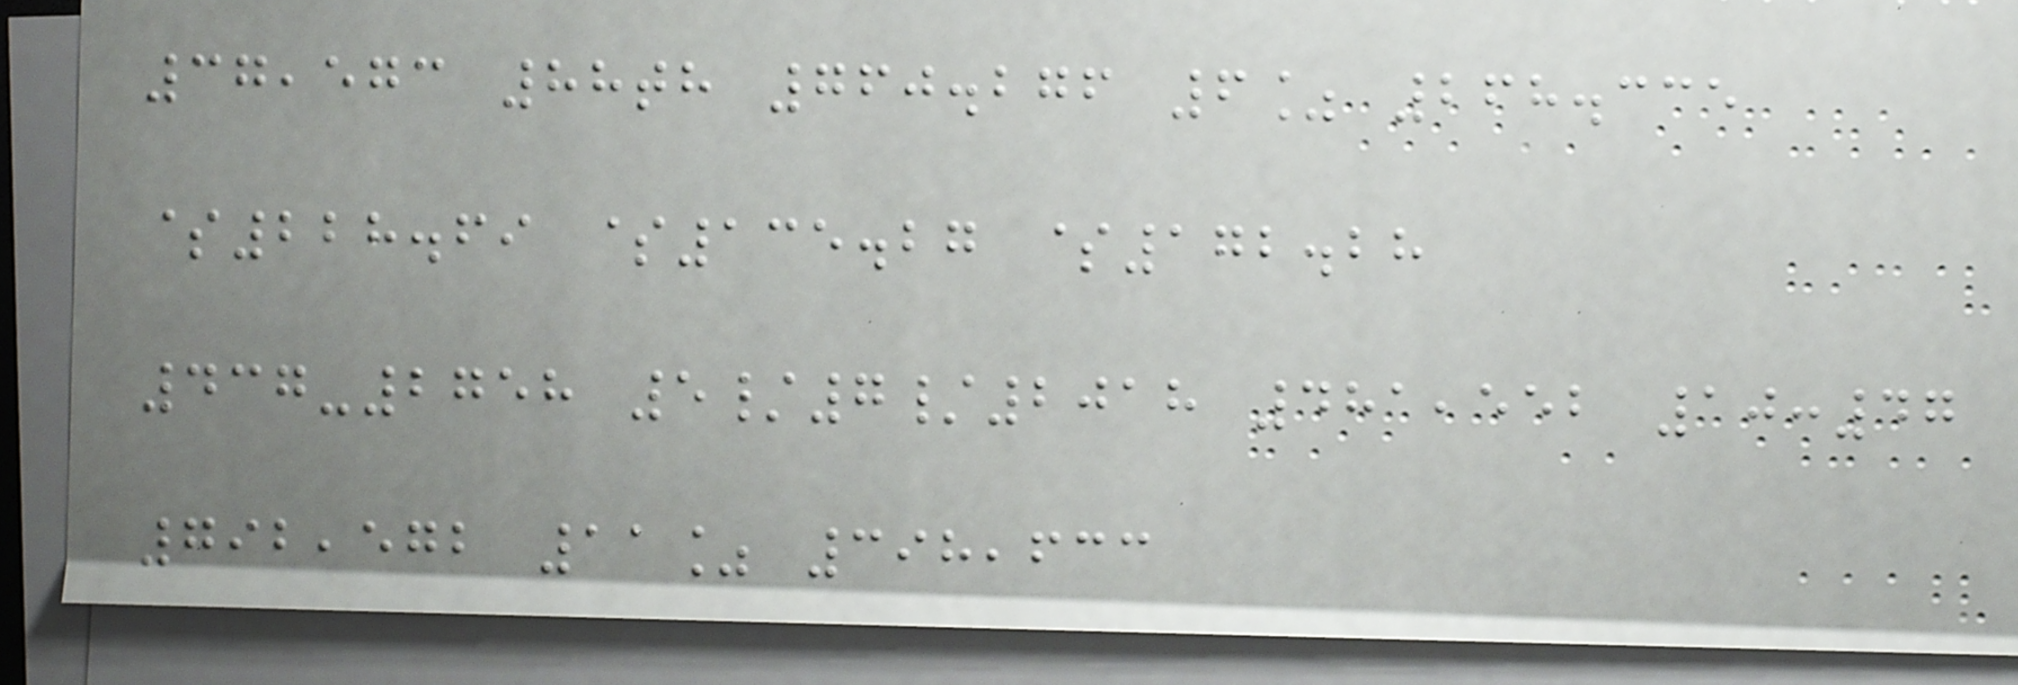37,573 88th 760.276 6% 268.335
$228.69 $135.27 $172.28
437-2758 5/7/2018 481,552 10:47
792,572 11% 398,633
